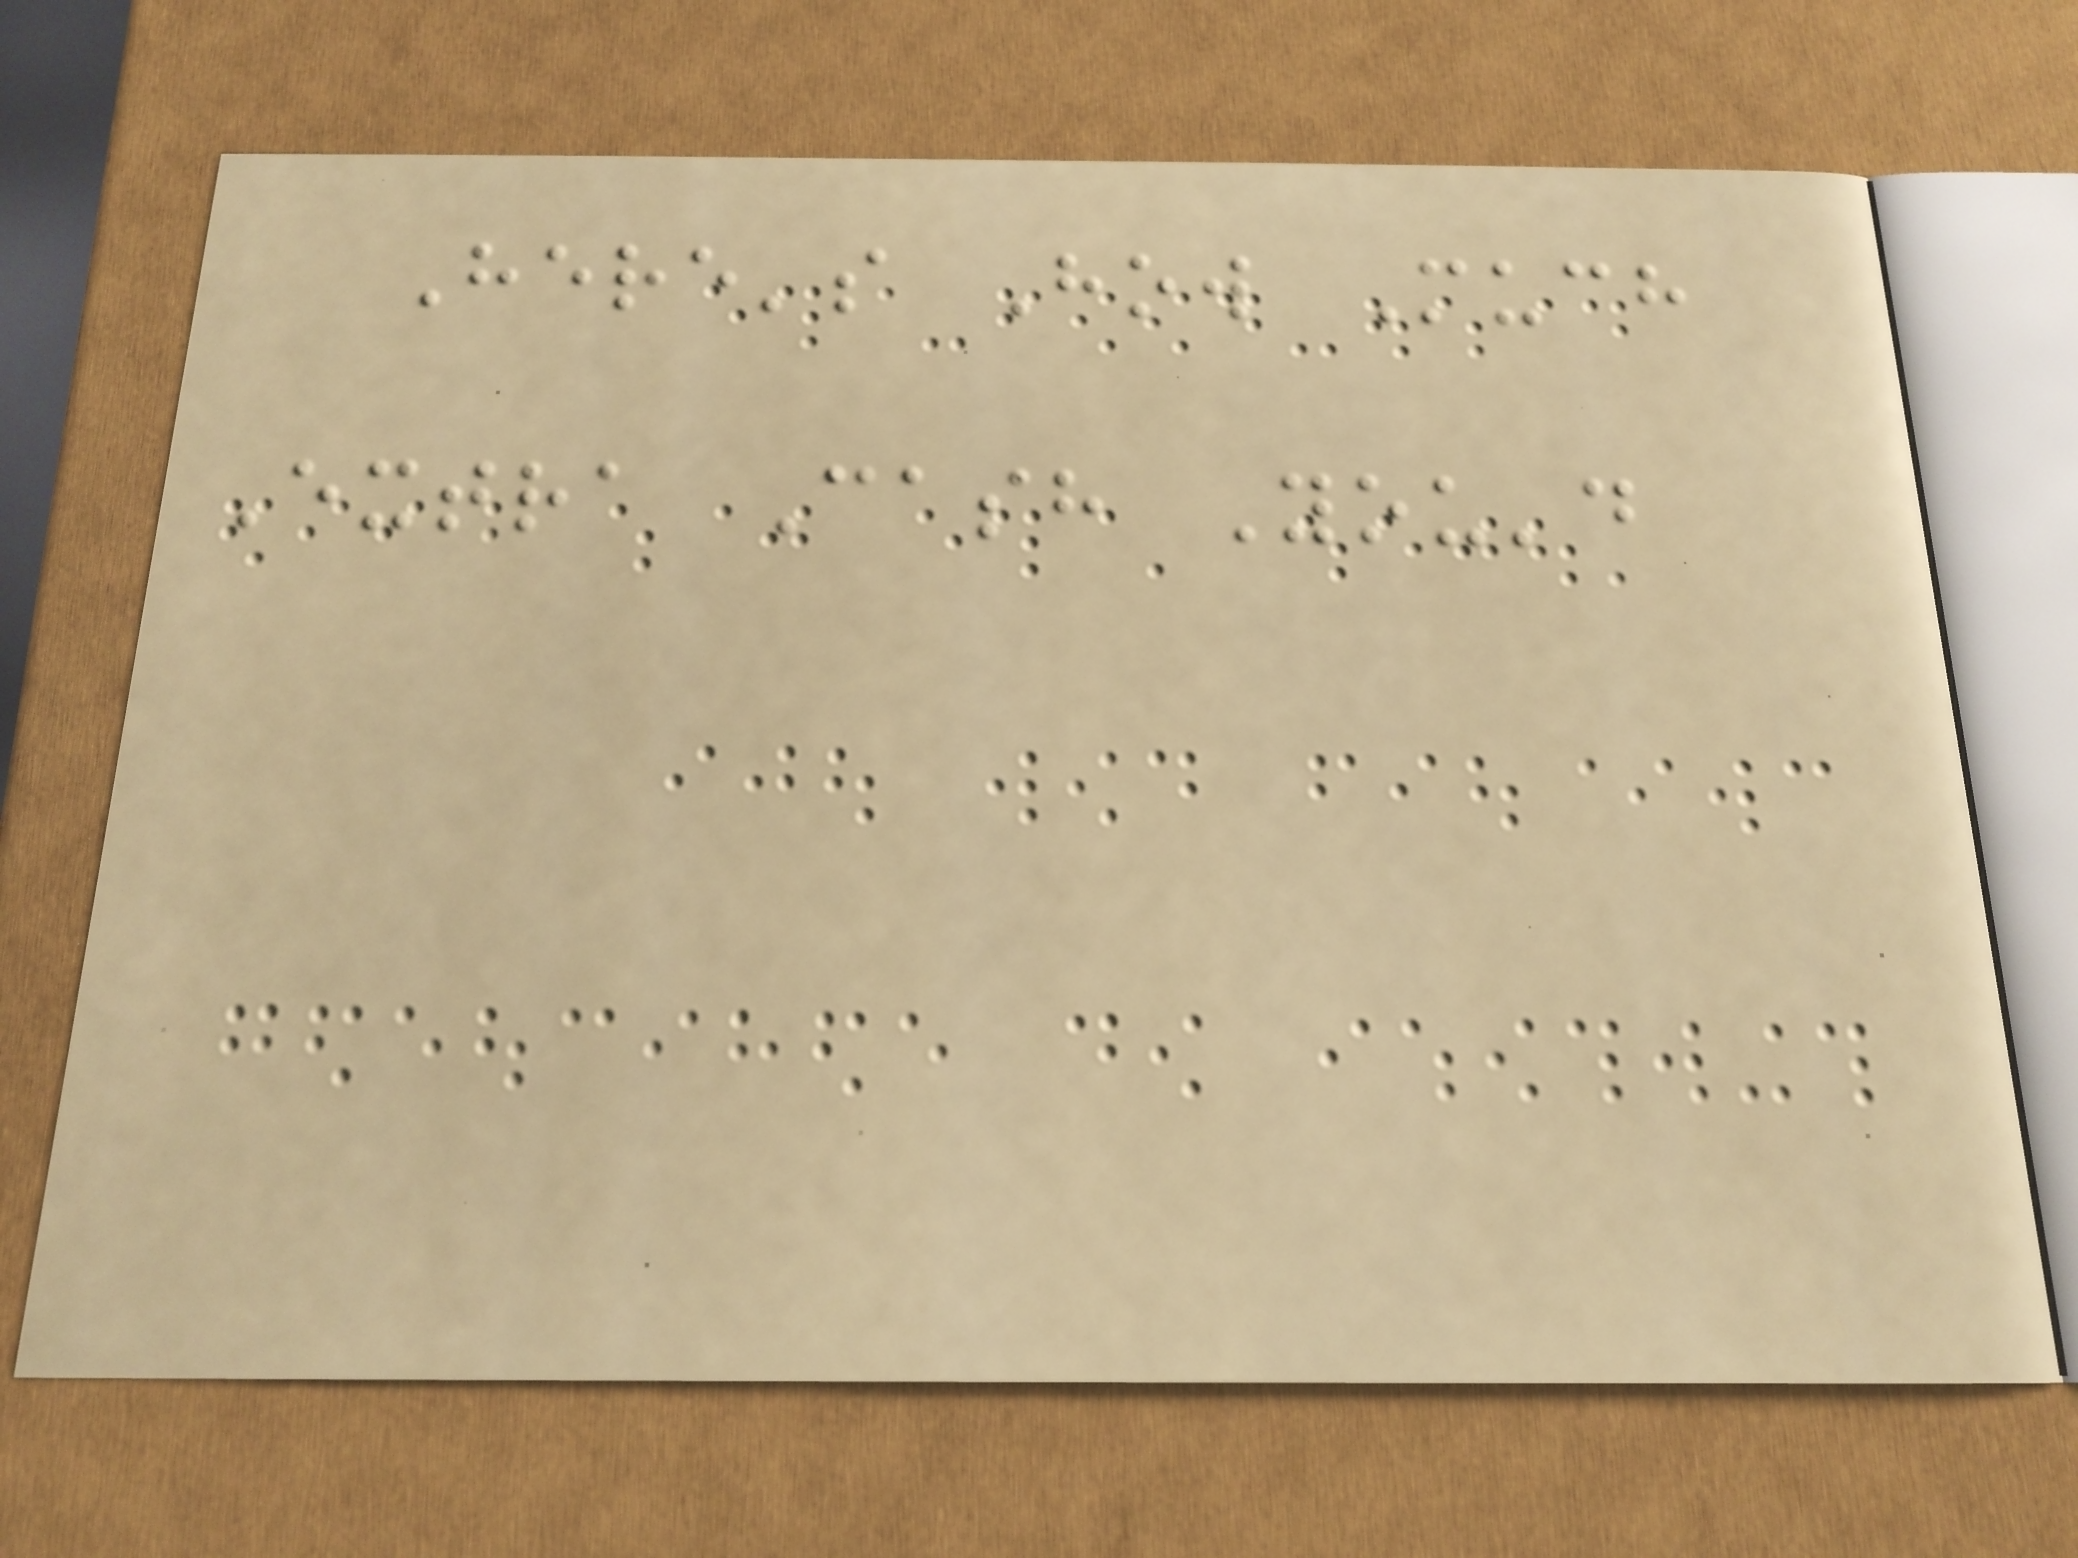Here's How Much
Extra Cash You'd
